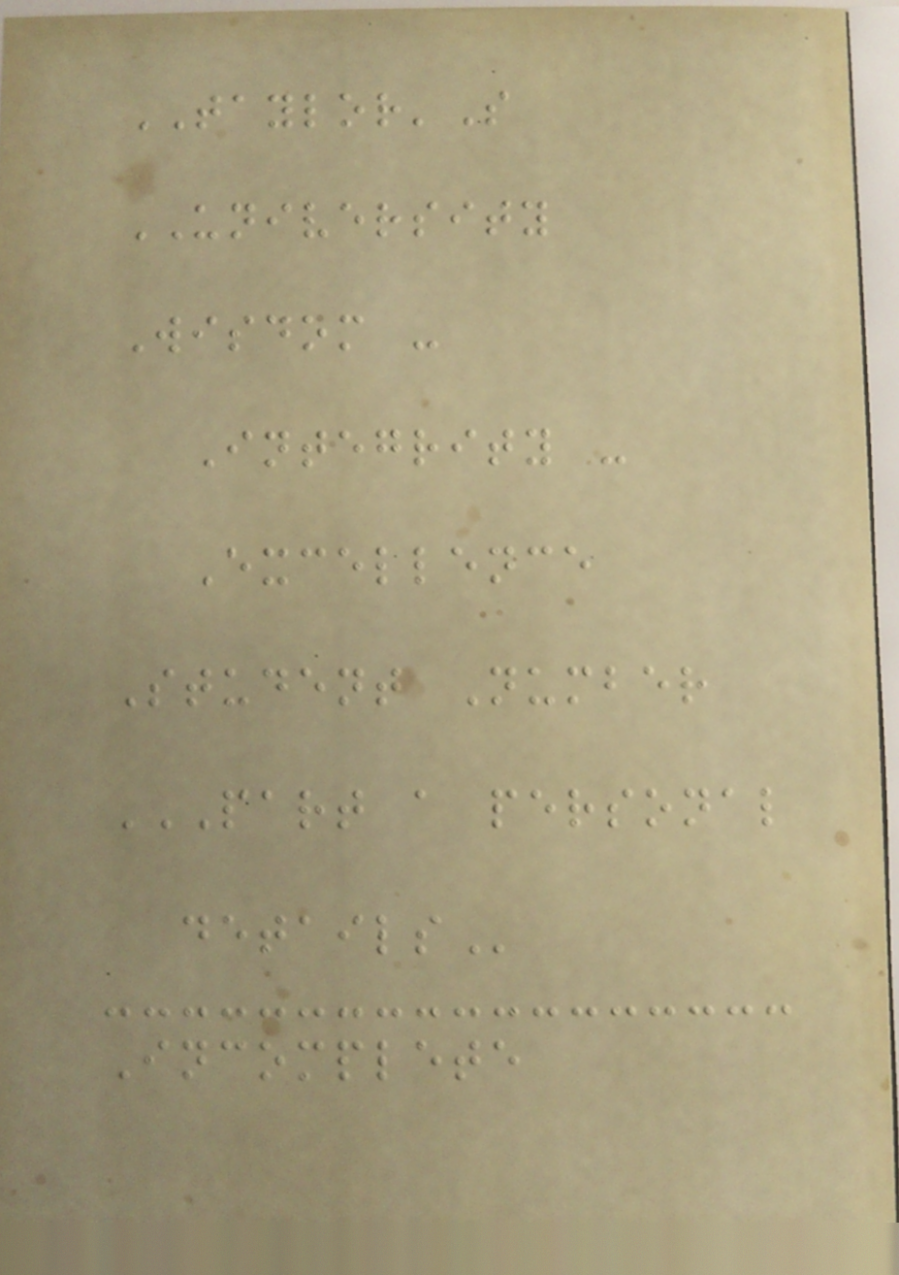TAYLOR'S
UNIVERSITY
Wisdom -
Integrity -
Excellence
Student Number
PART A PERSONAL
DETAILS
Incomplete
